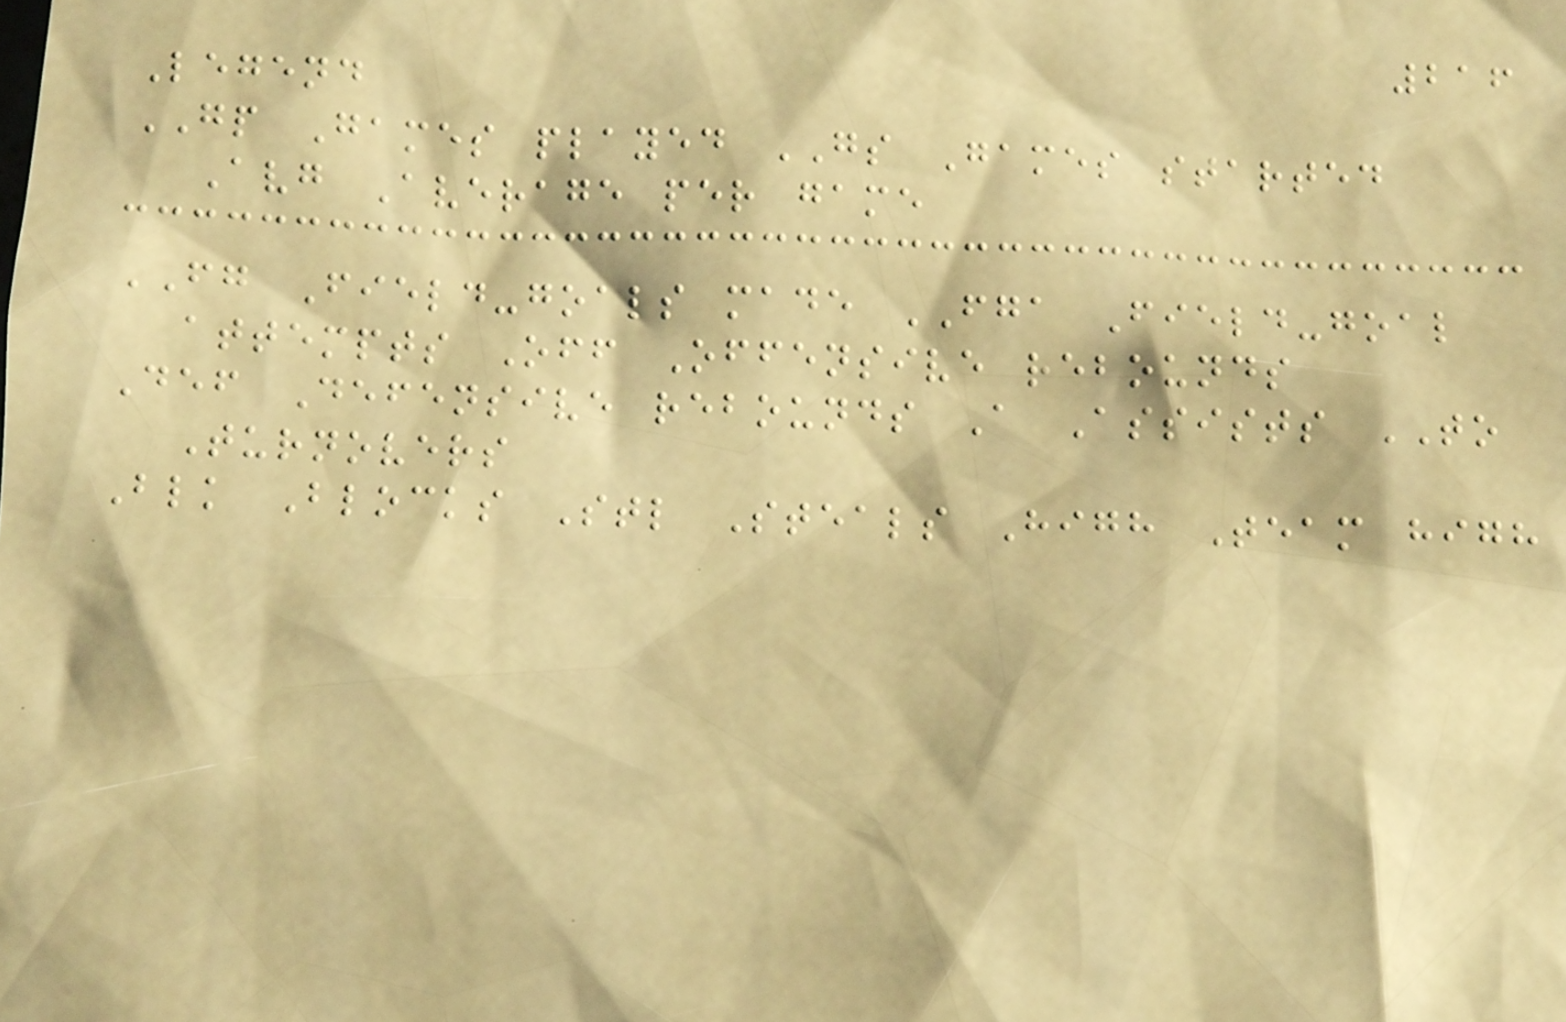216
Legend
GP Games played GS Games started
Avg Average per game
FG Field-goals made FGA Field-goal
attempts Off Offensive rebounds
Def Defensive rebounds A Assists TO
Turnovers
Blk Blocks Stl Steals High Team high
